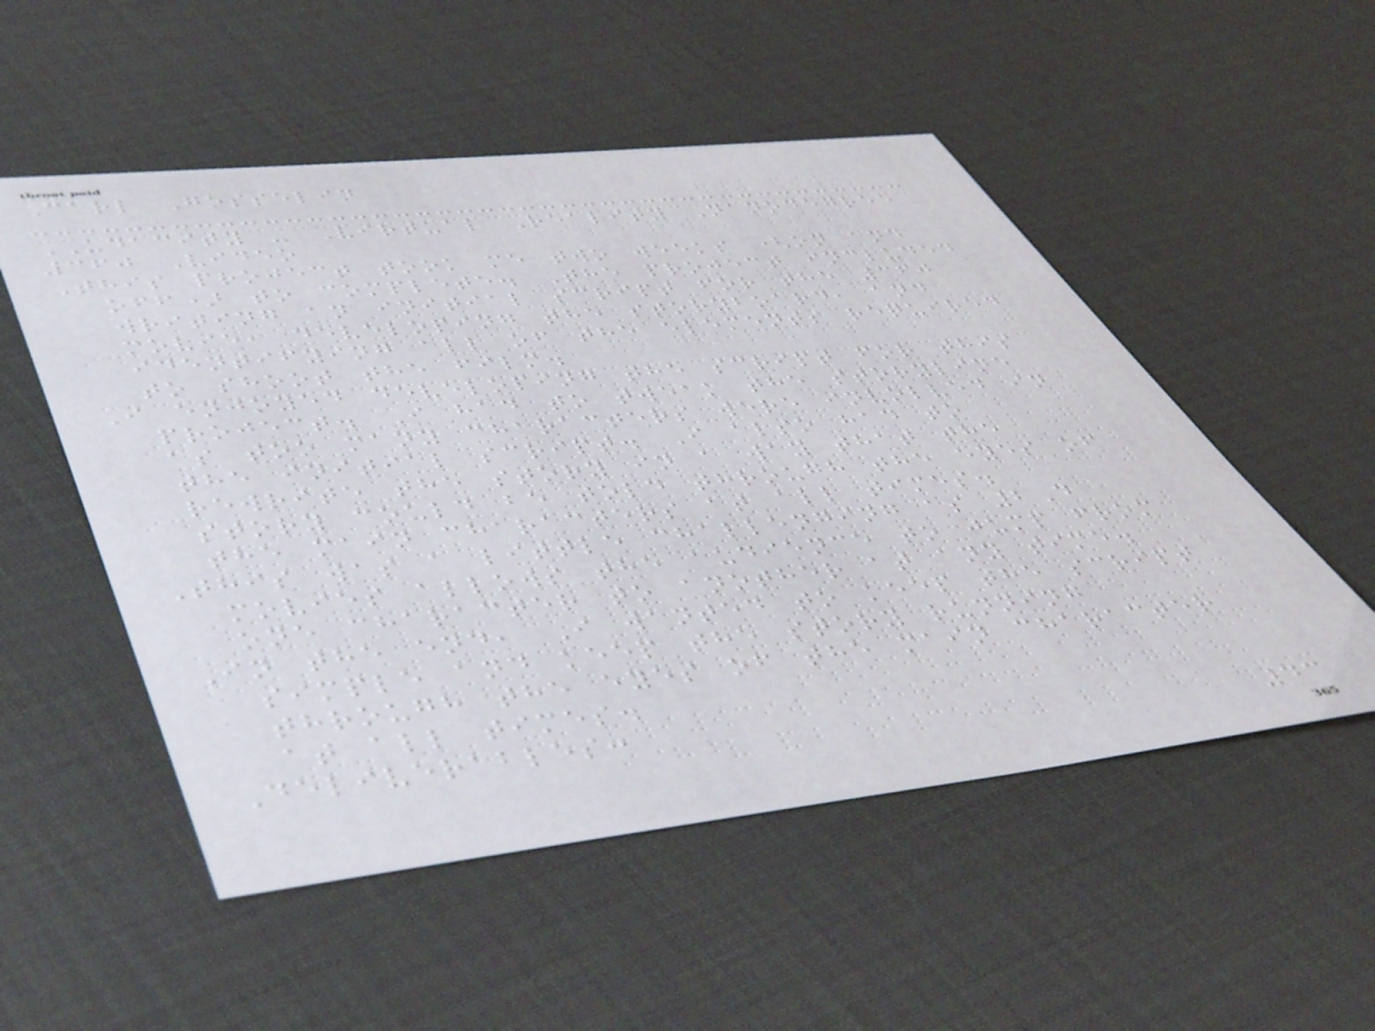Carl Gosselin
UDACITY - Virtual Reality Nanodegree
360 Video
This project took me two weeks (on and
off) to complete. The project included
writing an initial script for the 360
movie, developing the storyboard, and
identifying all of the elements required
to shoot the film.
I enjoyed developing the script for this
project. I had to tweak the storyline
as too many characters were involved in
the initial script. I also had to
rewrite the story in a way that the
story could be told through the eyes of
the main characters at all times.
This was a little challenging as 2D
movies allows the audience to jump from
one character to another at any time.
In the end, I wanted to keep the script
simple and keep the story running
through the eyes of the main character
at all times.
Deliverables:
43
